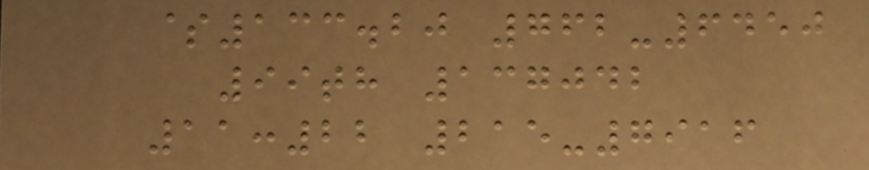$133.20 762-6450
99th 137042
11:22 215-7916
